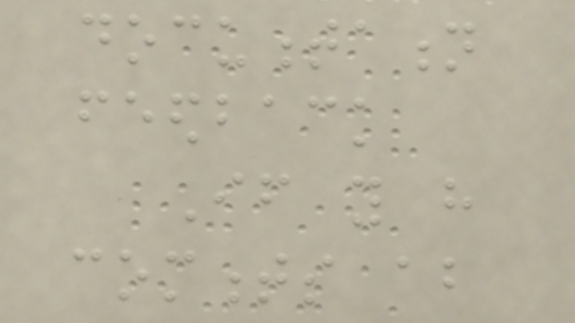documentation
feedback
If you have
comments about
